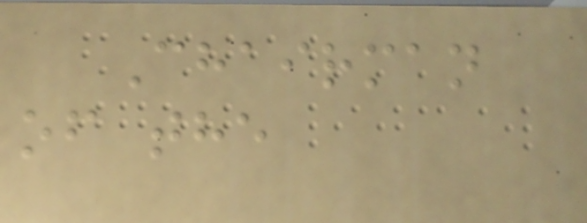Chairman
of the
